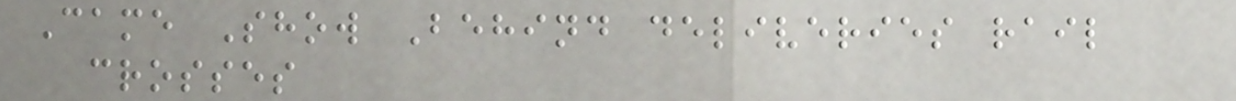Came Show Behind deliveries rail
crosses
